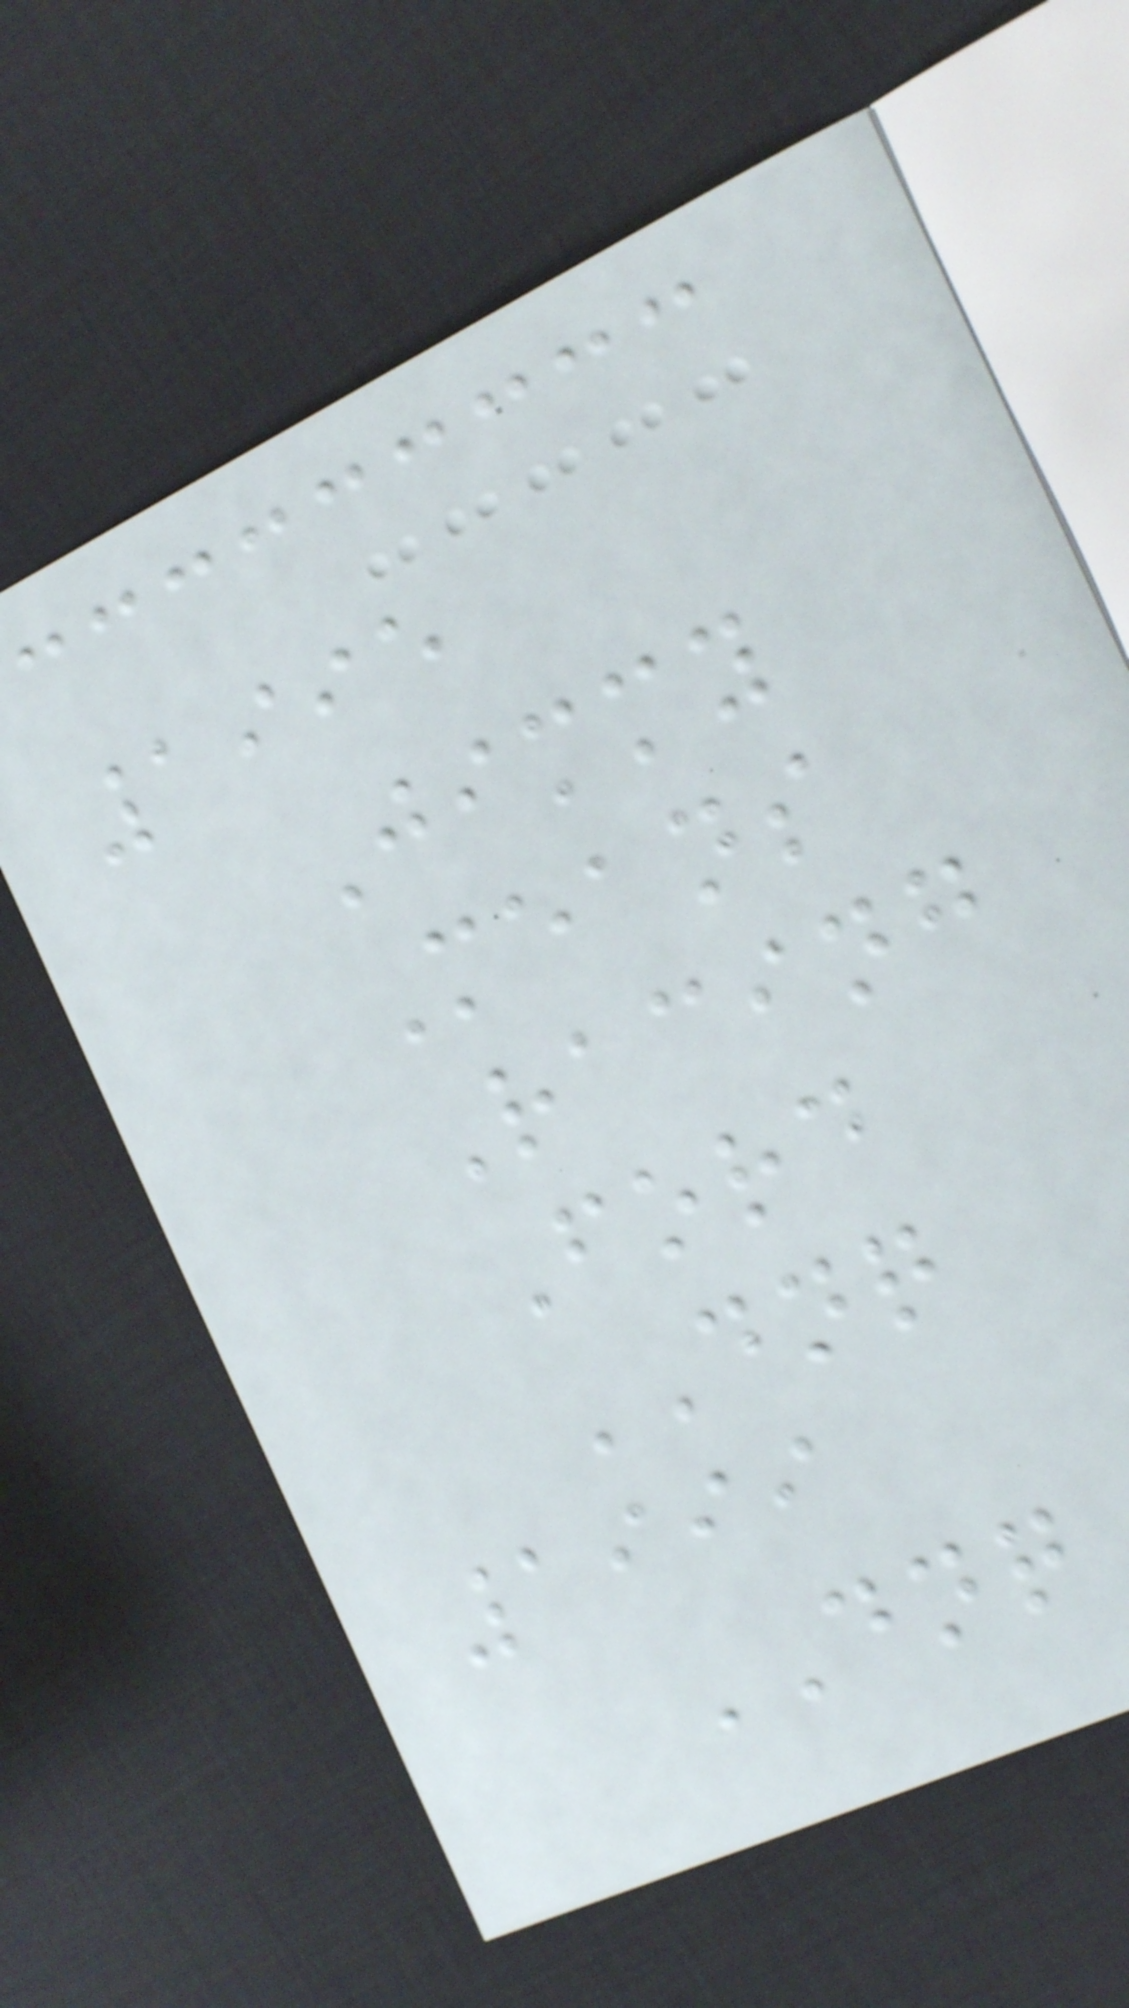1995
Jimmy
Means
Racing
Ford
DNQ
1999
DNQ
